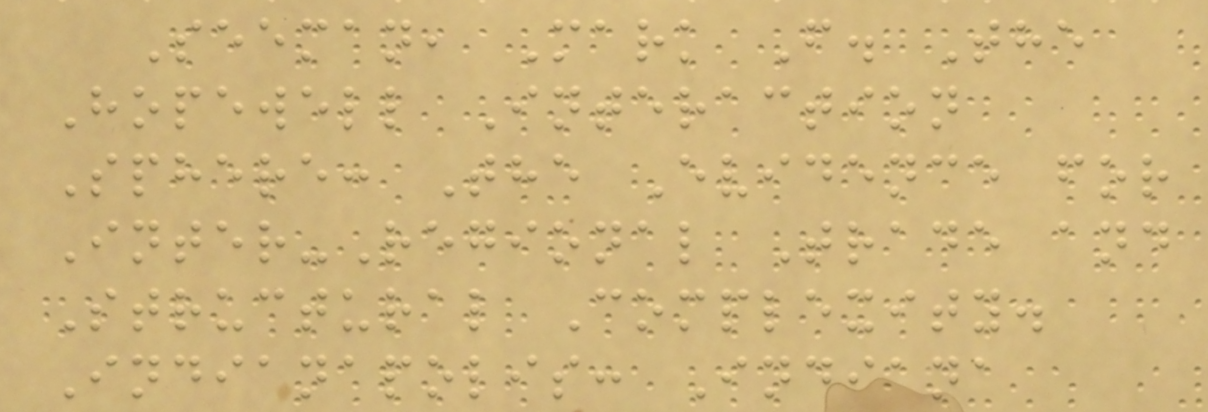Seeman, Mark F. The
Hopewell Interaction
Sphere: The Evidence for
Inter-Regional Trade and
Structural Complexity.
Indianapolis: Indiana
